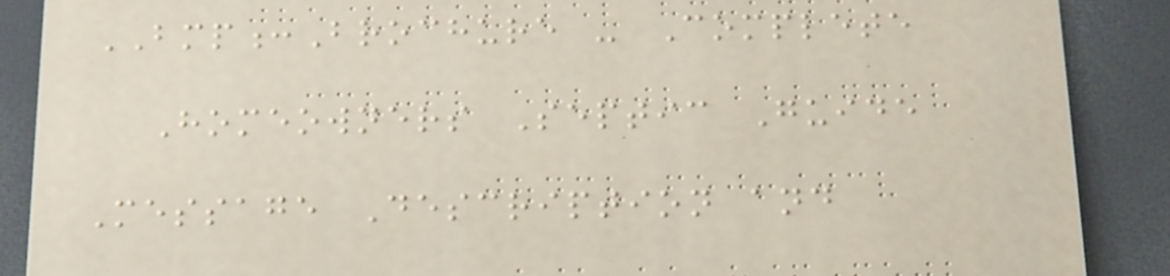BMP:Brochure - Complete
Homeowners Septic Guide
Message Description and
